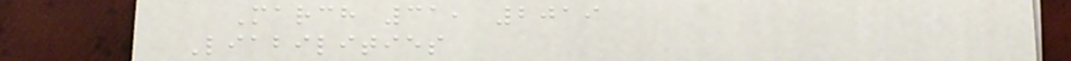March 31, 2019
Liabilities
